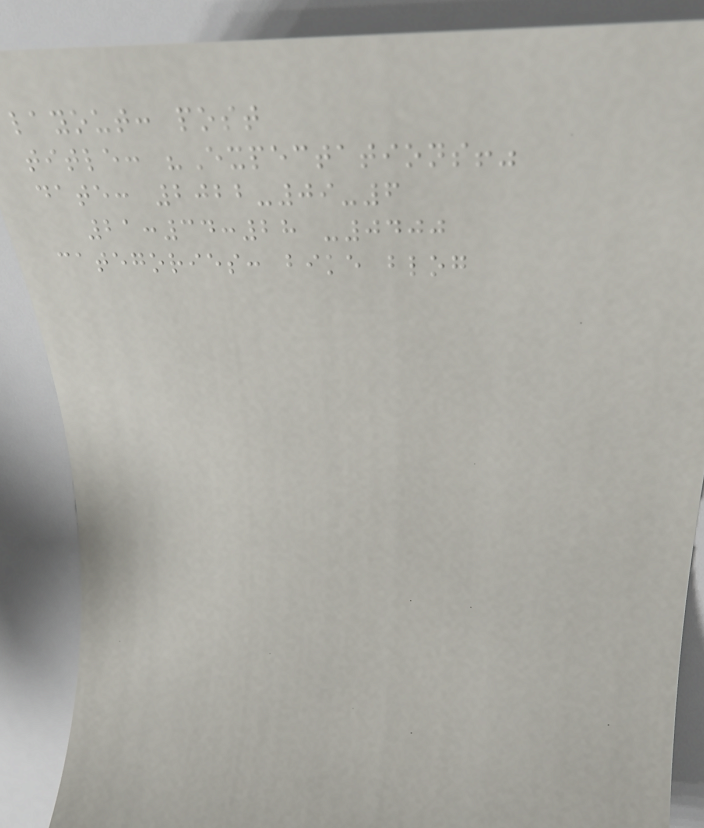layout: post
title: "Expectations!"
date: 2022-09-6
21:34:28 -0400
categories: bike blog
